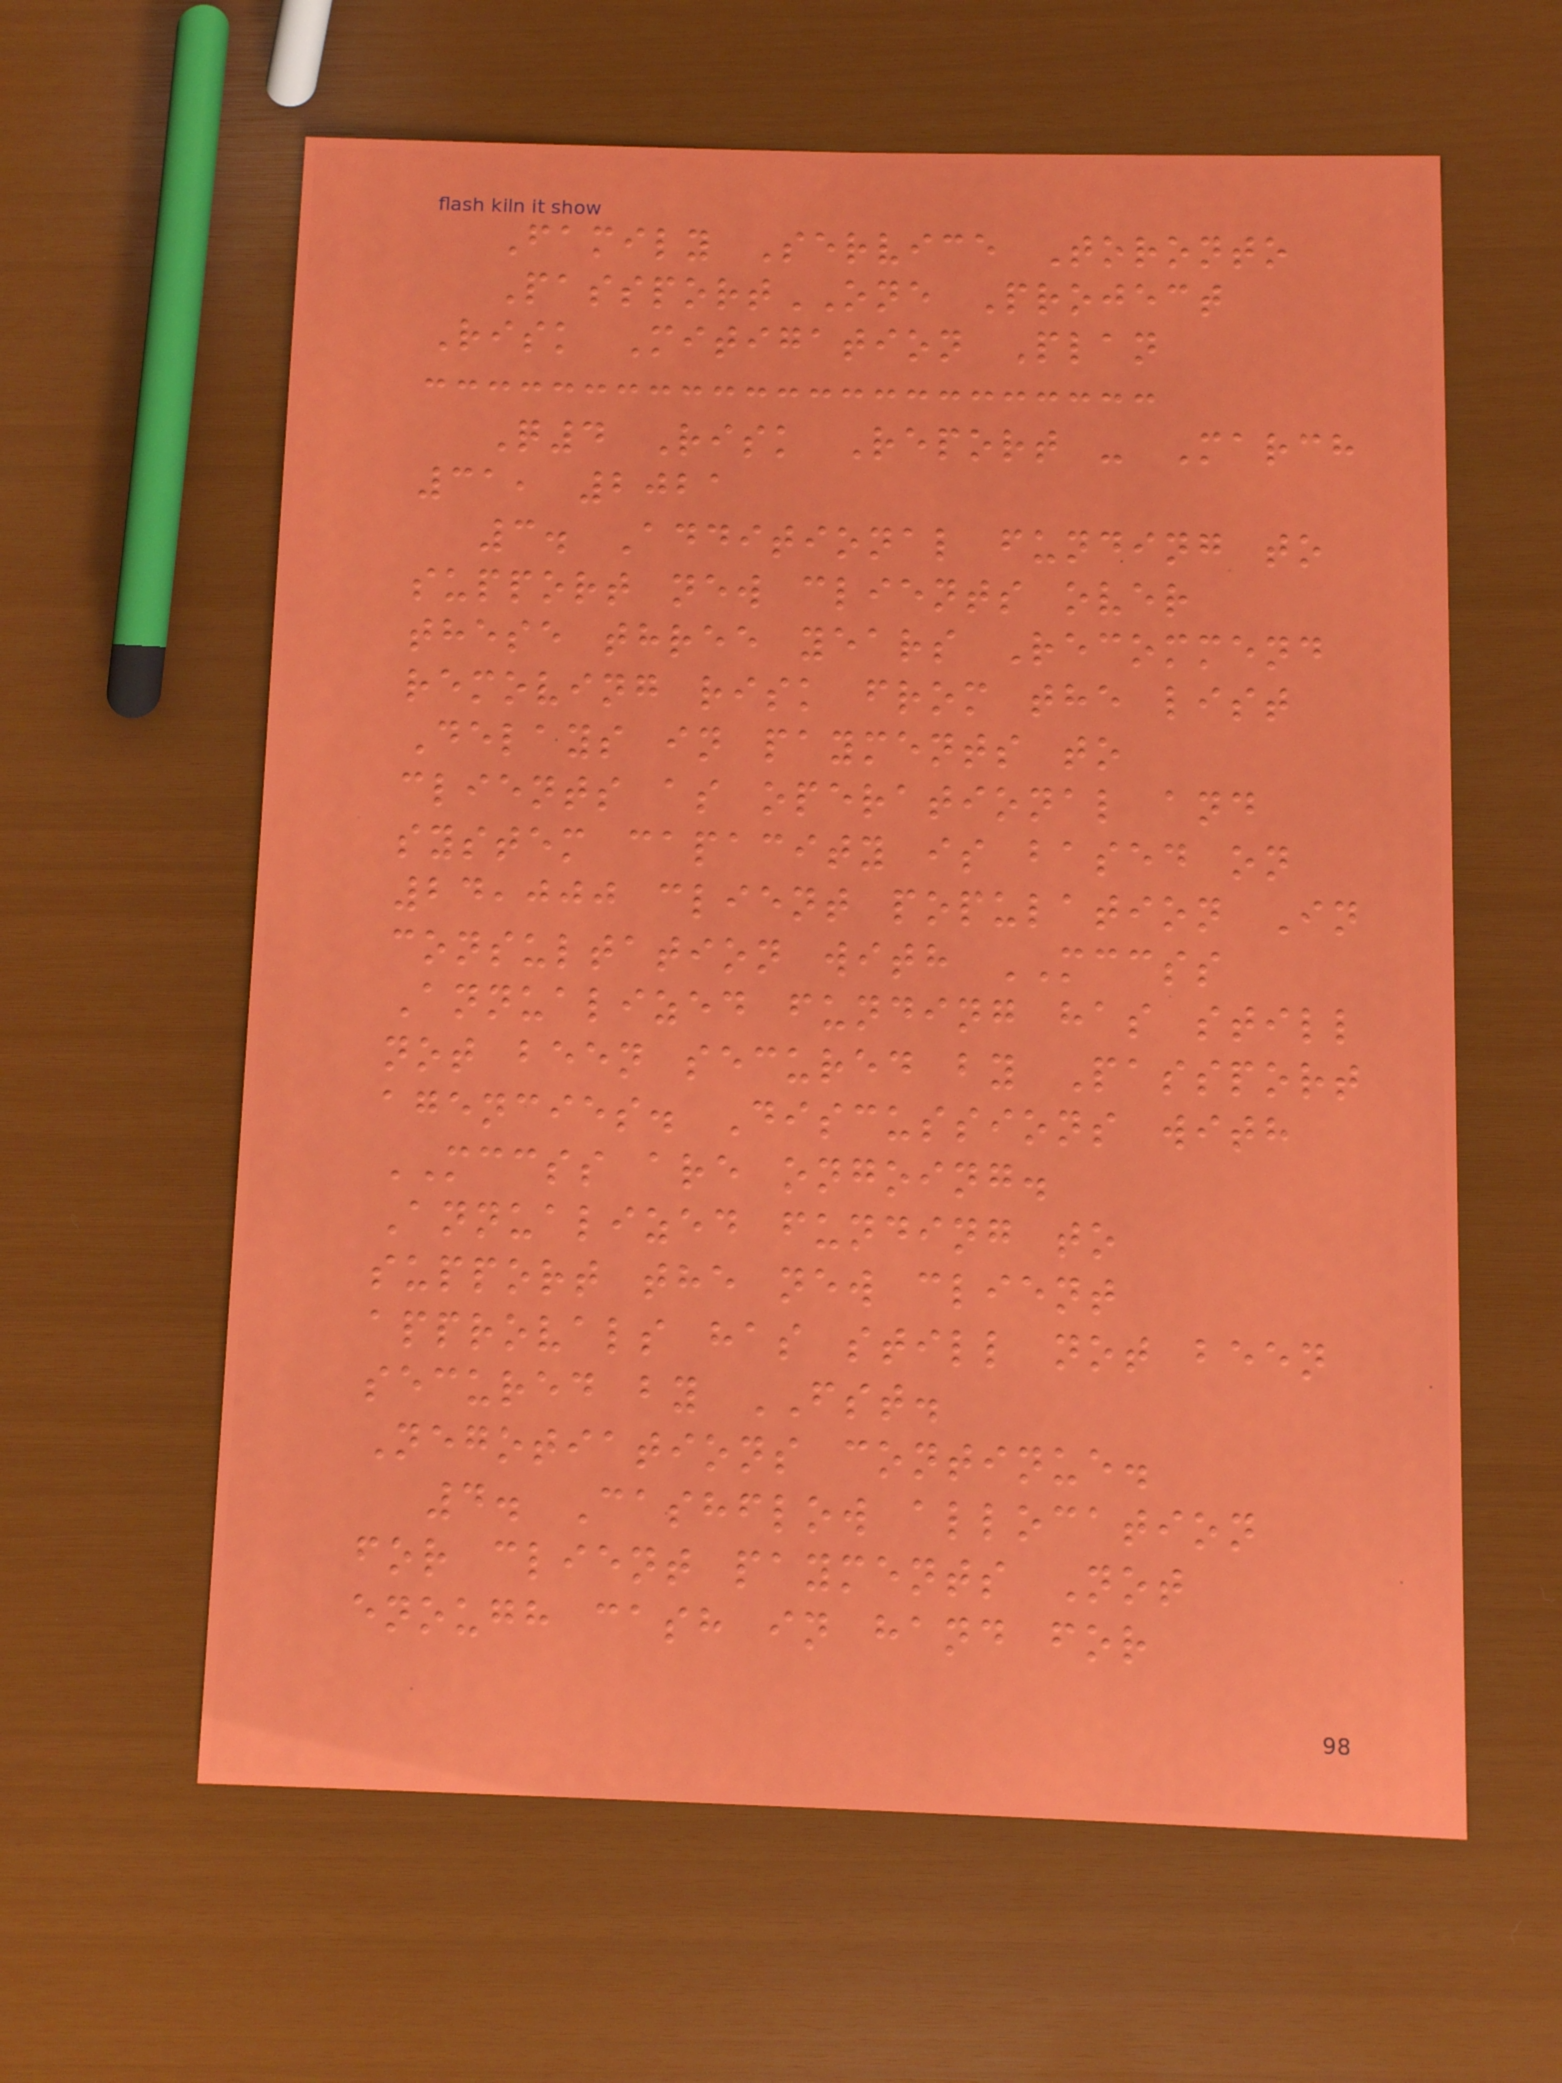Family Service Toronto
PassportONE Project
Risk Mitigation Plan
Q4 Risk Report - March
31, 2021
3. Additional funding to
support new clients over
these three years Recommend
removing risk from the list
Delays in payments to
clients as operational and
system capacity is based on
24,000 client population In
consultation with MCCSS
Annualized funding has still
not been secured by Passport
agencies. Discussions with
MCCSS are ongoing.
Annualized funding to
support the new client
approvals has still not been
secured by FST.
Negotiations continue.
4. Cashflow allocation
for client payments Not
enough cash in hand for
